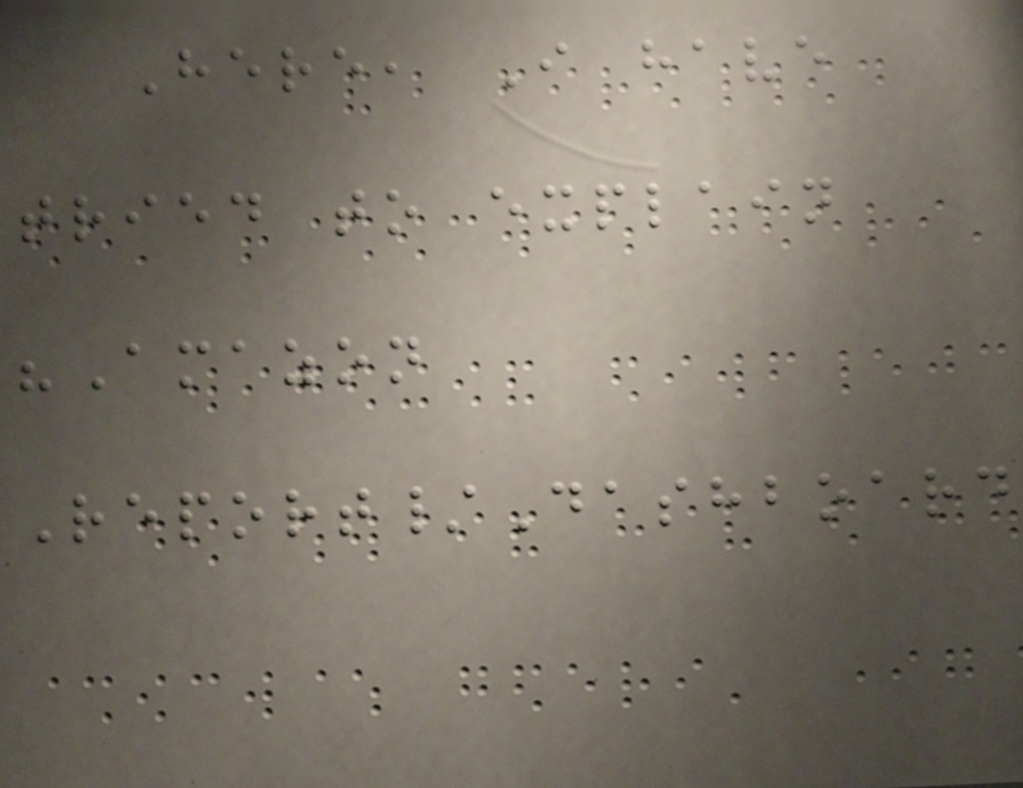Here, I have
tried to explain
"Amazon
Report/Dashboard
